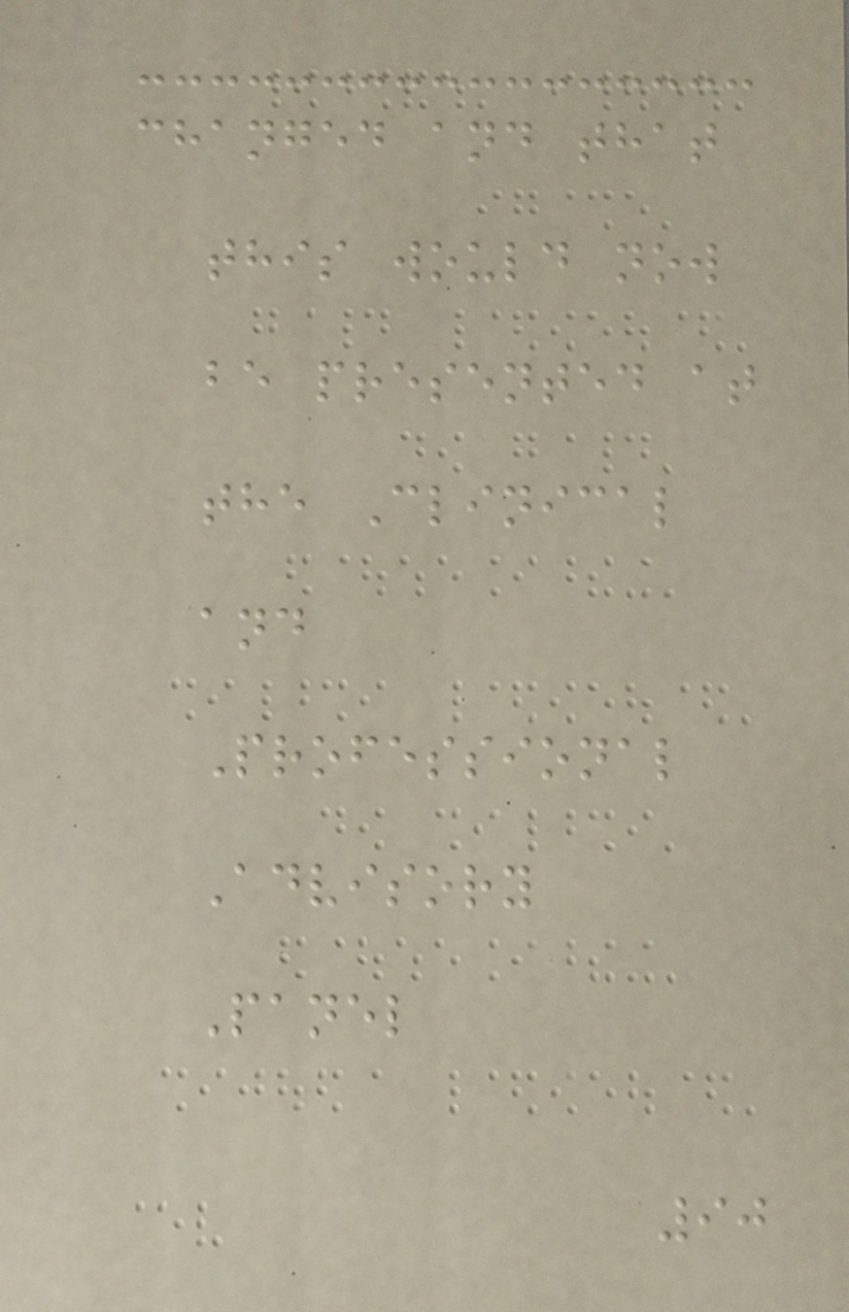changed and that
this would now
be presented at
the Clinical
and
Professional
Advisory
Panel
90
